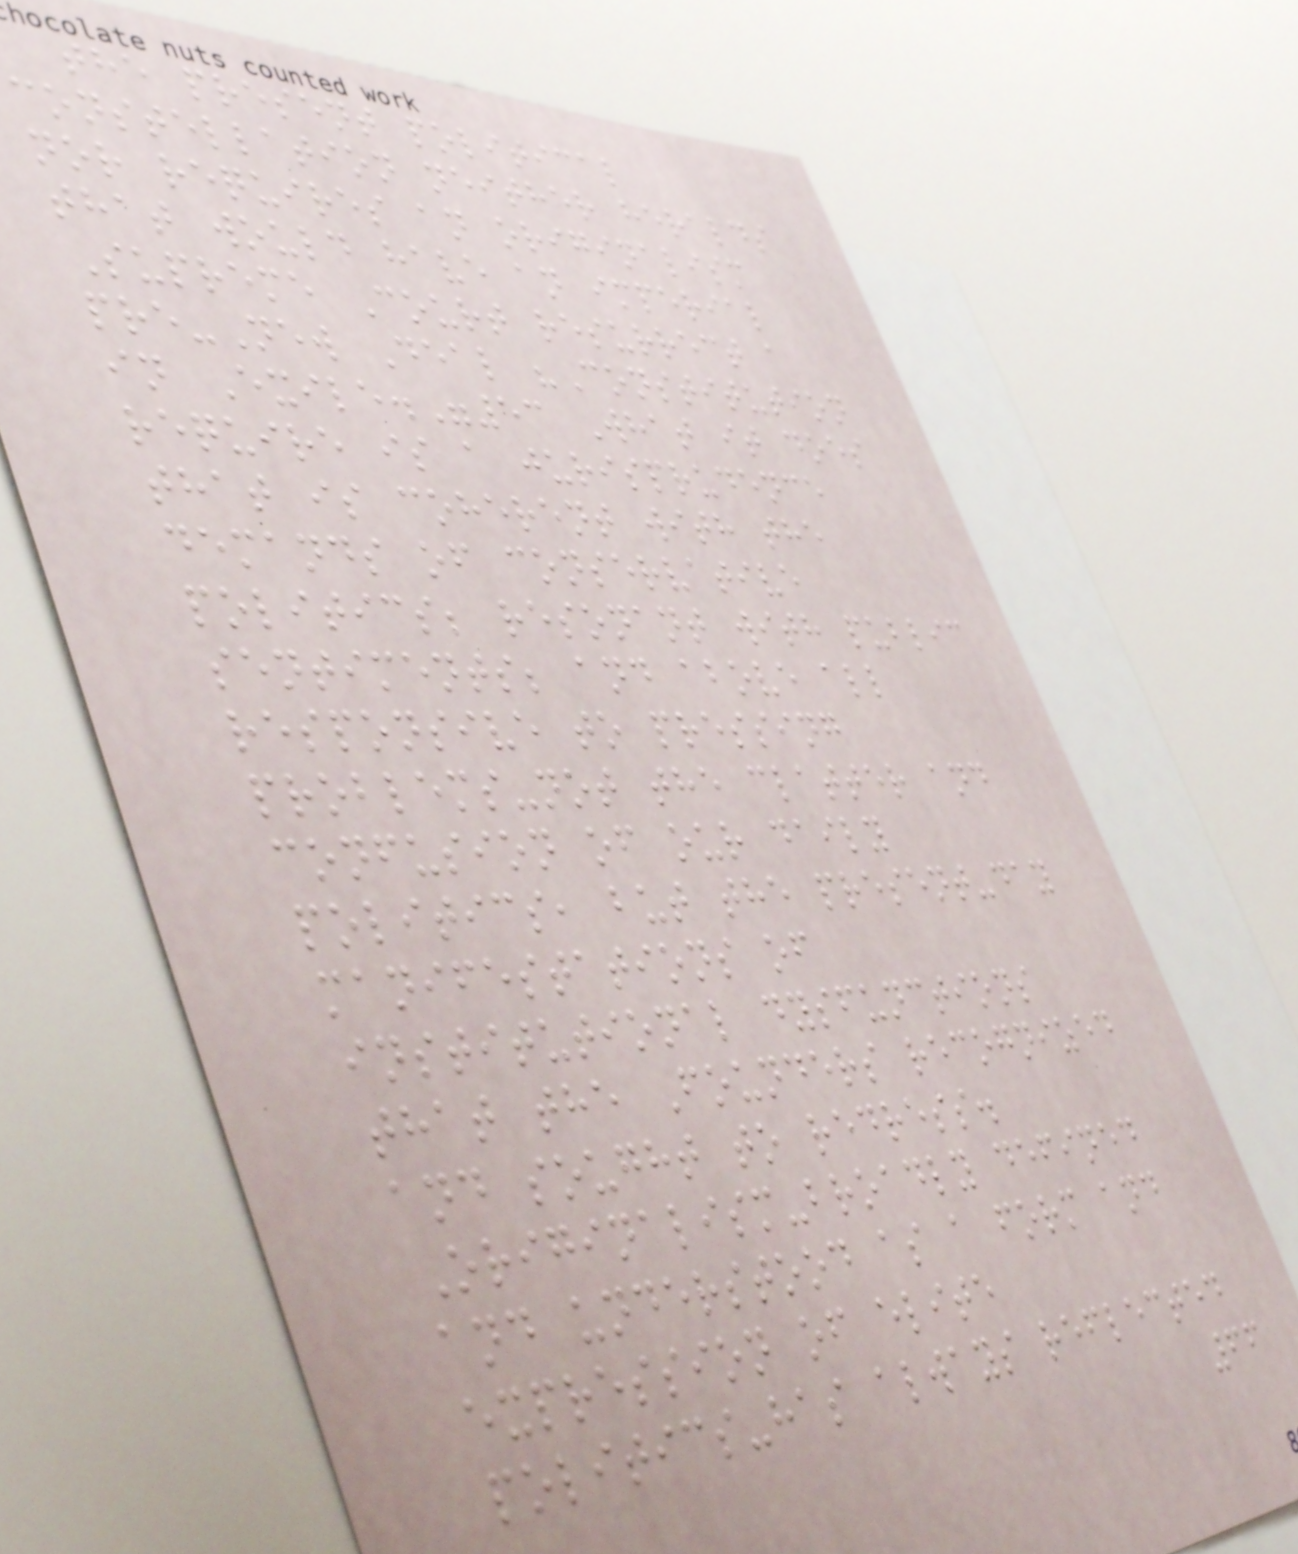the present political
constellation neither heralds
nor requires an originalism
that would have an imperial
Supreme Court resurrect a
pre-New Deal "Constitution
in Exile."53 What it does
require is a jurisprudence
that is coherent with the
demands of conservative
politics; resonant with public
sentiments; and above all
responsive to pressing
problems-not the clatter and
confusion of our daily
politics, but the present-day
manifestations of
institutional dysfunctions
that the Founders recognized
and sought to redress.
Originalism-broadly defined
and understood as a form and
expression of elite
politics-has always reflected
66
